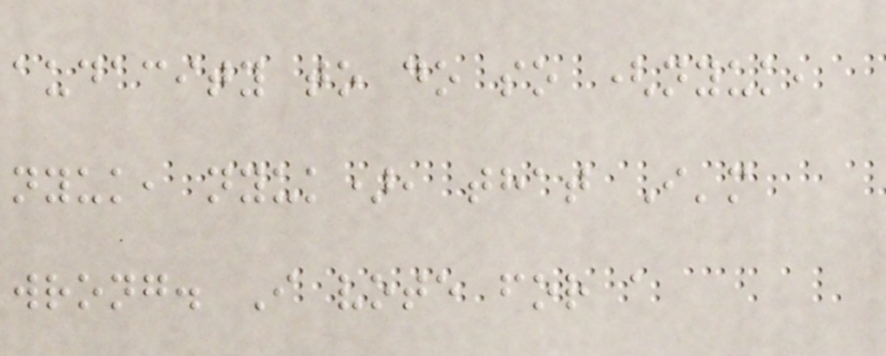audacity to do so (nyuk,
nyuk, nyuk), that I'm
wrong. I vote for a
